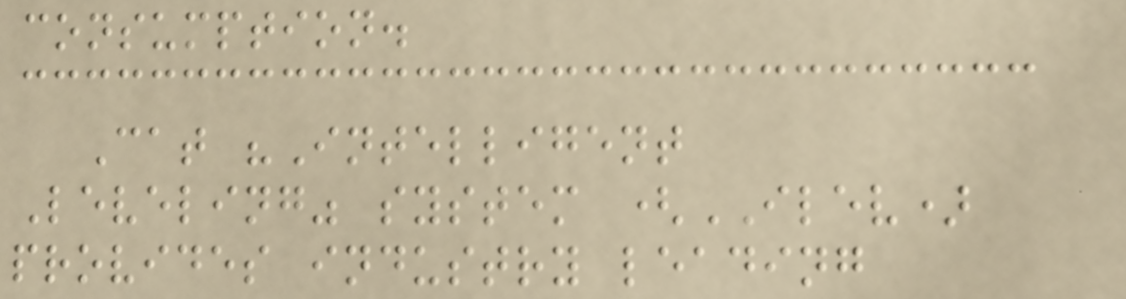consumption.
Cat "Intelligent
Leveling" system (ILEV)
provides industry leading
